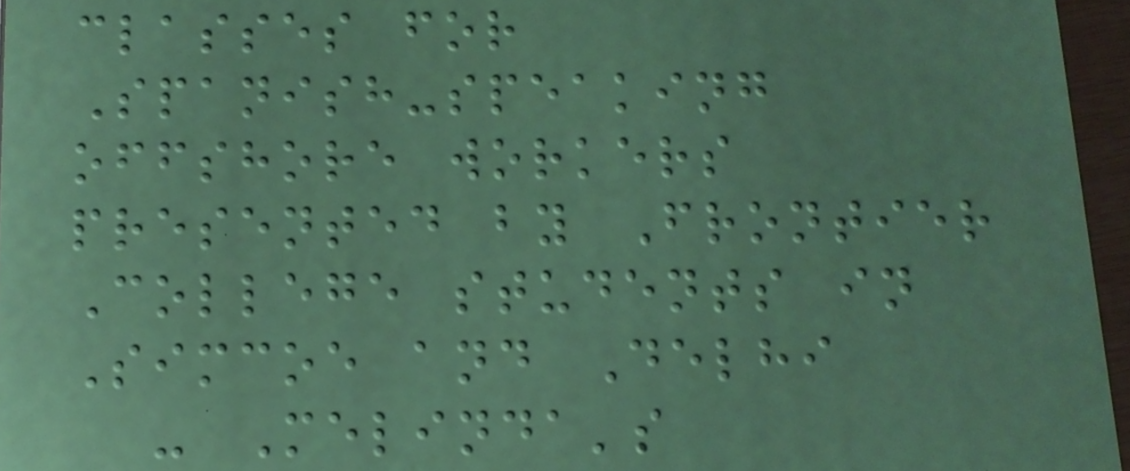classes for
Spanish-speaking
offshore workers
presented by Frontier
College students in
Simcoe and Delhi
- Melinda's
